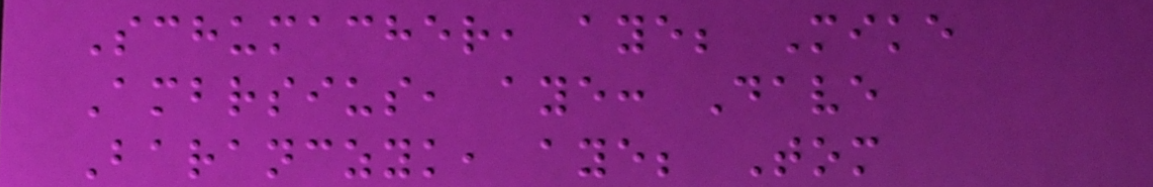Schumacher, aye; Mike
Ambrsius, aye: Dave
Baranczyk, aye; Tom
